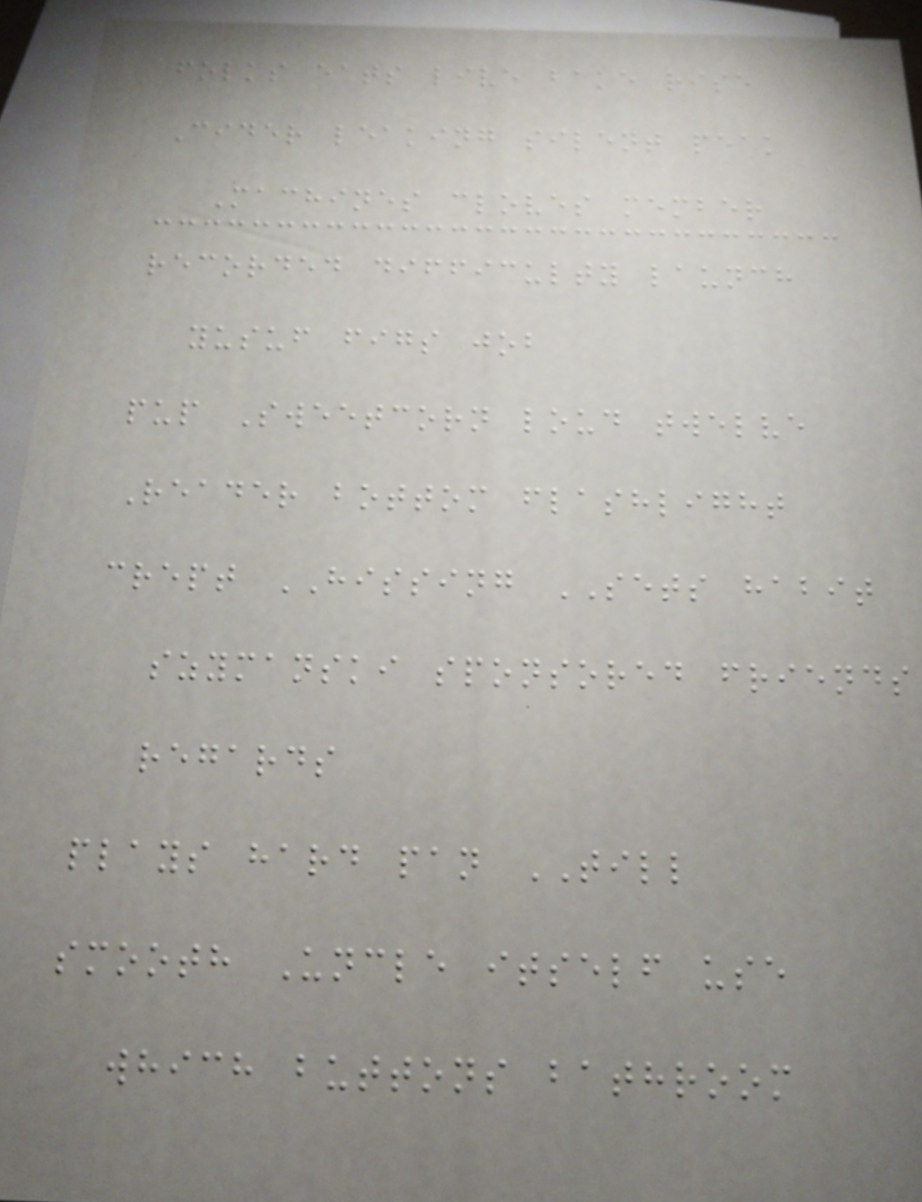folks eats live bake rise
Cider leaking silent peak
Machines cloves member
recorded difficulty launch
yusuf figs job
pup Sweetcorn loud twelve
Reader bottom flashlight
crept HISSING SETS habit
szymanski sponsored friends
regards
plays hard pan TILL
smooth Uncle itself use
which buttons bathroom
